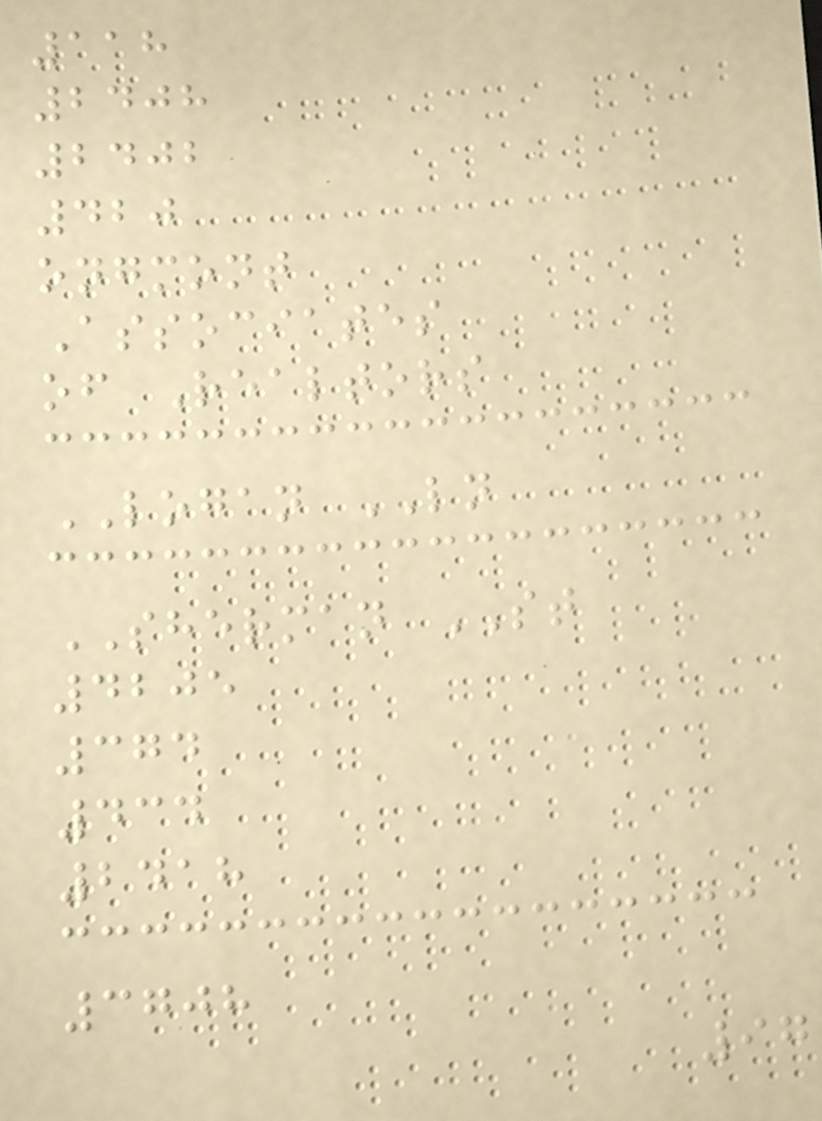118
2408
2402
420
ongmont
Associates
of Realtors
LOGAN LN
SHERMAN ST
4205
374
434
2418
3708
97
